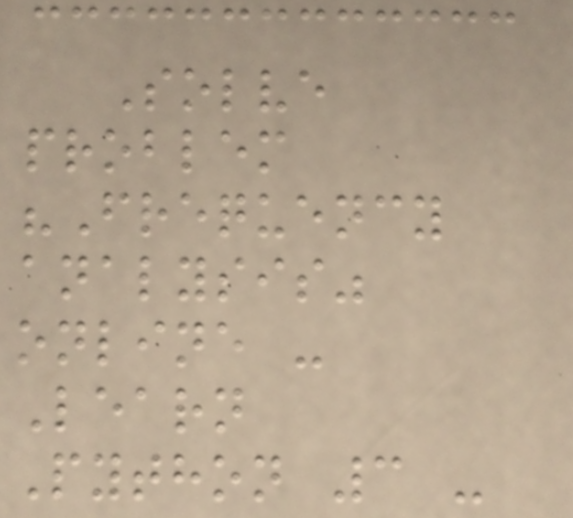Solve
problem
"Frequency
analysis"
online -
Learn
Python 3 -
